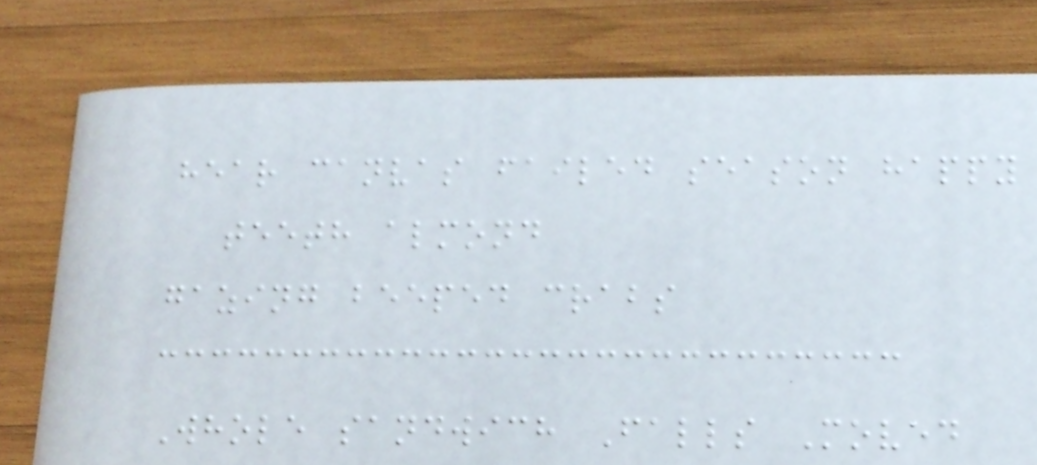hear canvas failed season happy
teeth almond
gazing beeped crabs
Whole sandwich Falls Moved
